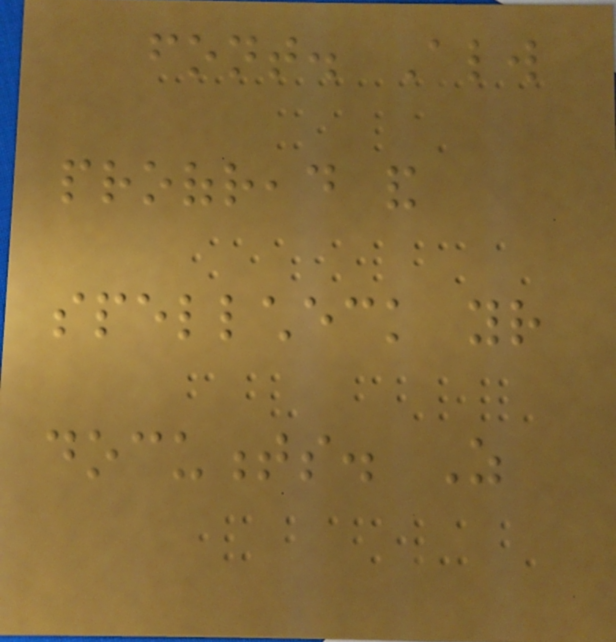font. Always
proofread and
spellcheck your
documents. As
